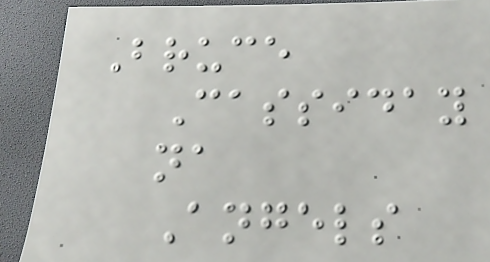Bruce
Cassiday
na
Angels
